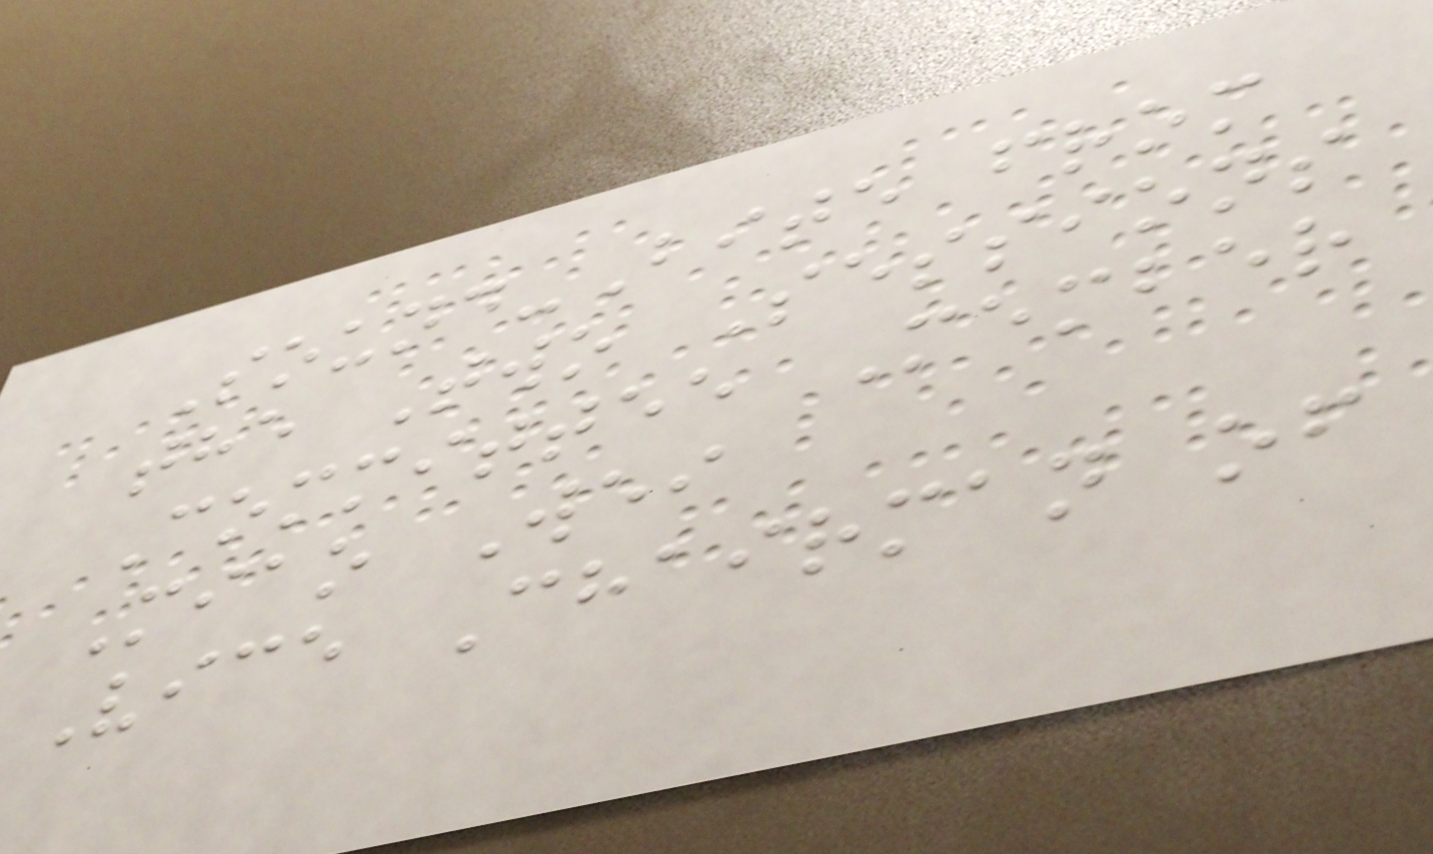Sound-Bite from
the Two Sessions
Committee Member
Miao Wei
Vice Chairman of
